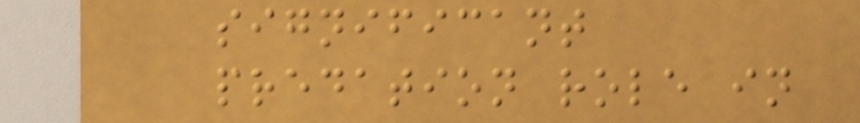significant
predation role in
